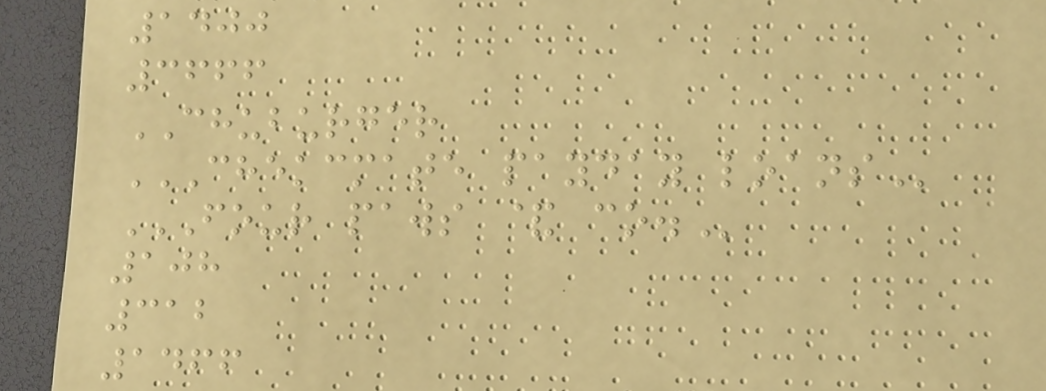1400
3666
CHUBURGER
CHEKCMATE PAYDAY LOANS
FOUR PAWS & CO.
108
312
1466
